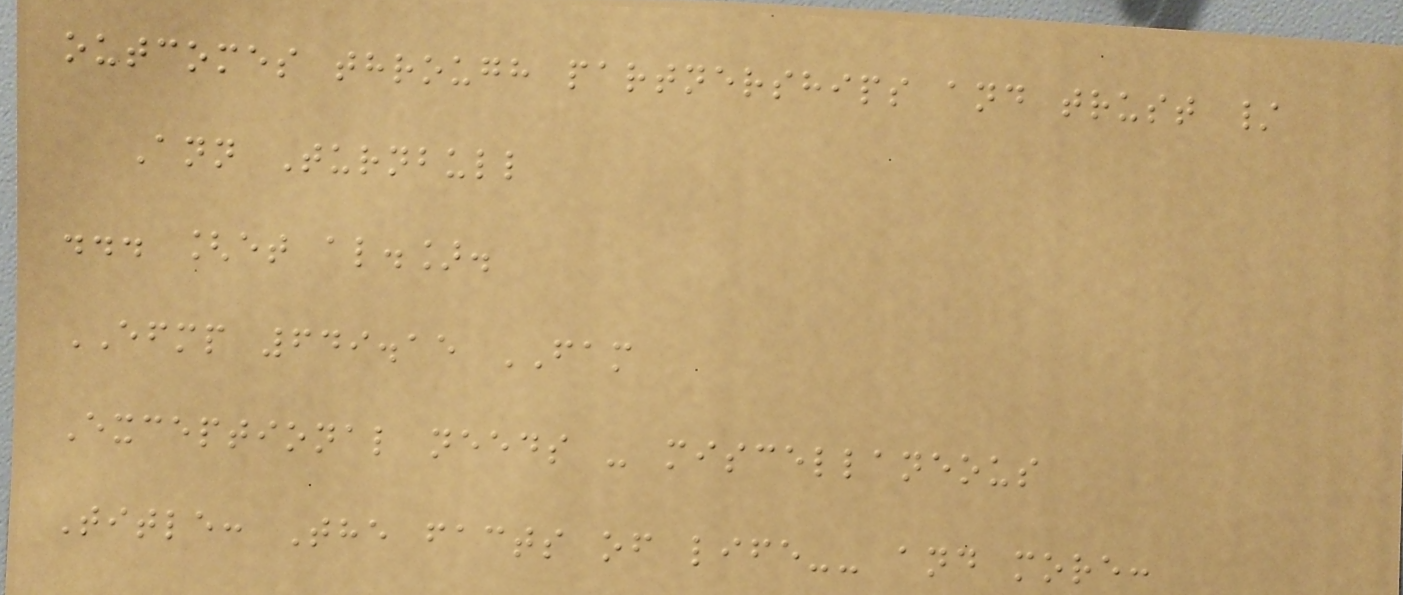outcomes through partnerships and trust /
Ann Turnbull
... [et al.].
EFMP 649.15 FAM
Exceptional needs - miscellaneous
Title: The facts of life-- and more:
